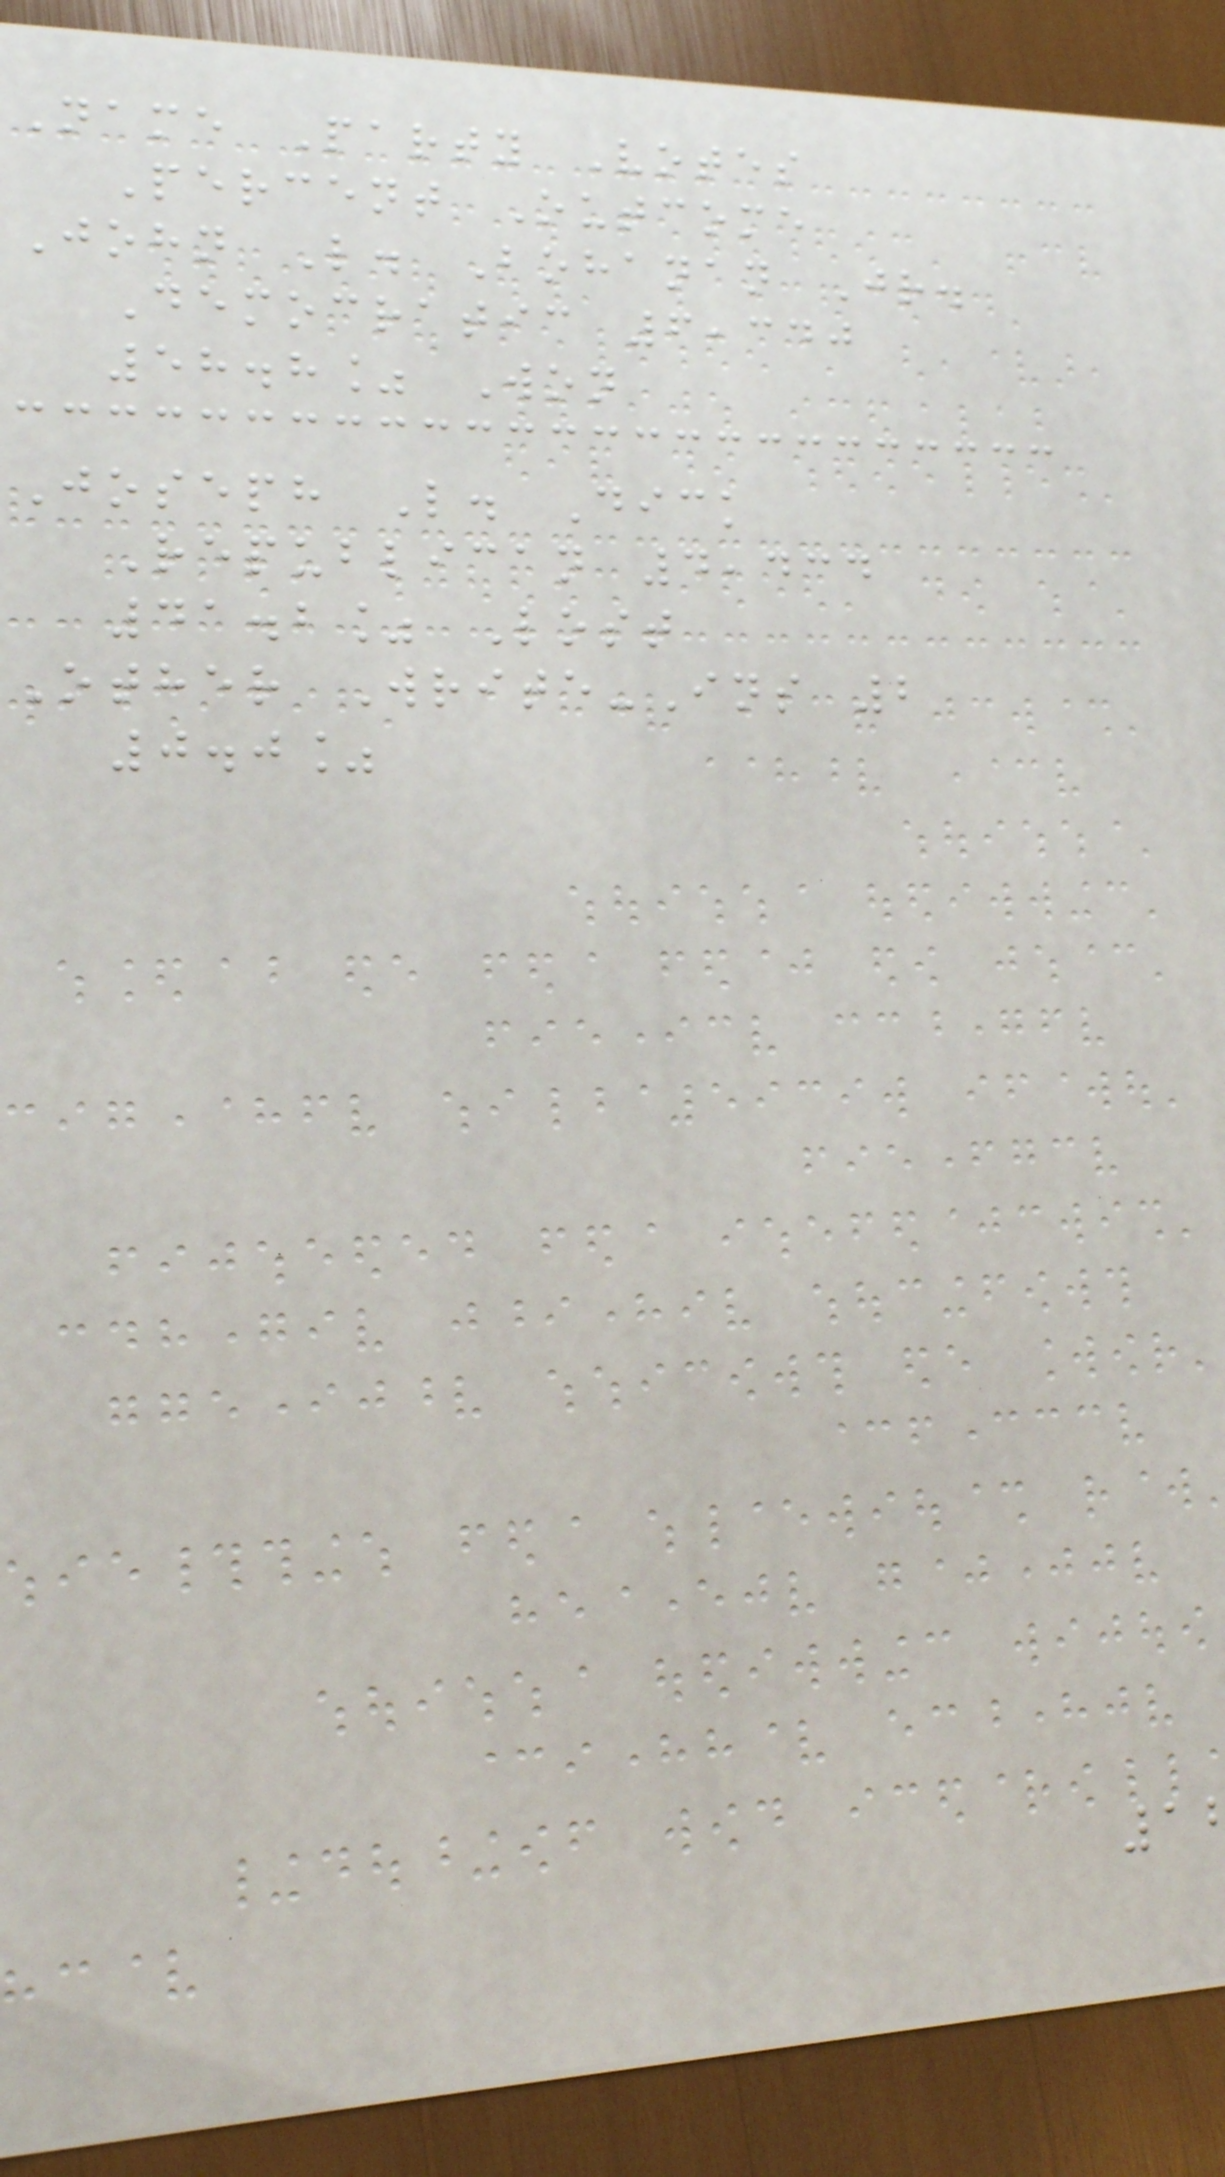Name Party Votes
Percent Outcome
John L. Bohanan Jr.
Democratic 6,340
58.8% Won
Joseph L. Dick
Republican 4,434
41.2% Lost
Other Write-Ins 2
0.0%
